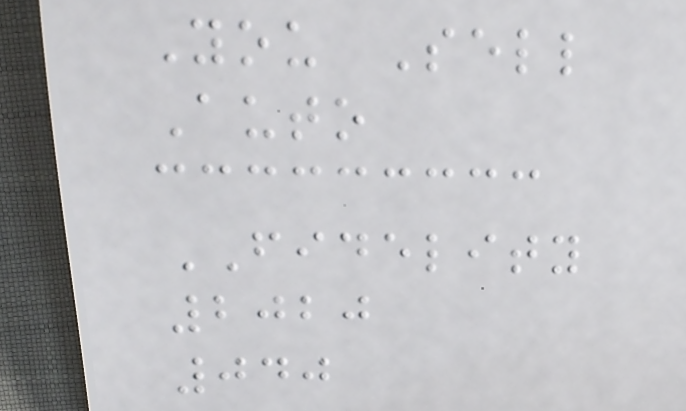You Sell
Auto
FIDELITY
2020
040
